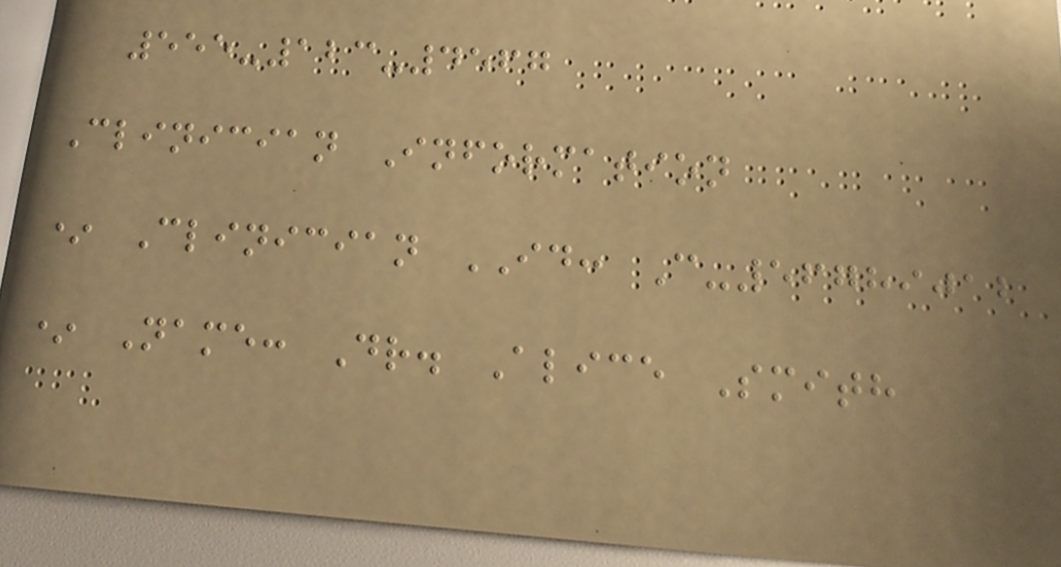555-123-4567
Clinician Information
* Clinician ID: C-56789012
* Name: Dr. Alice Smith
